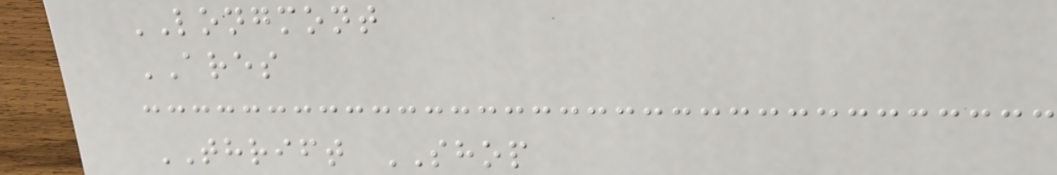LONGMONT
ARES
THRIFT SHOP
